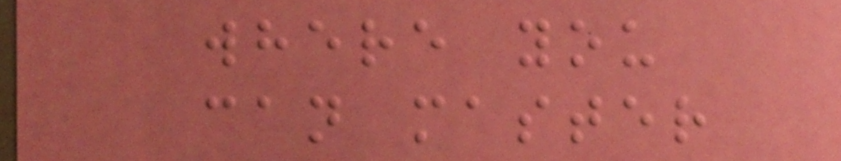where you
can master
